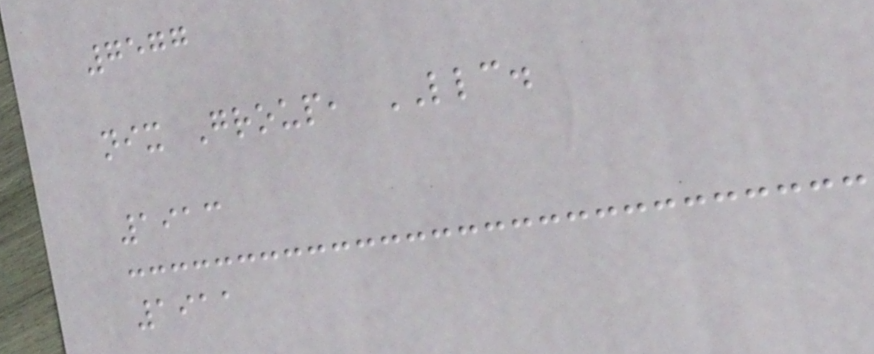7577
nix Group, LLC.
1913
1911
